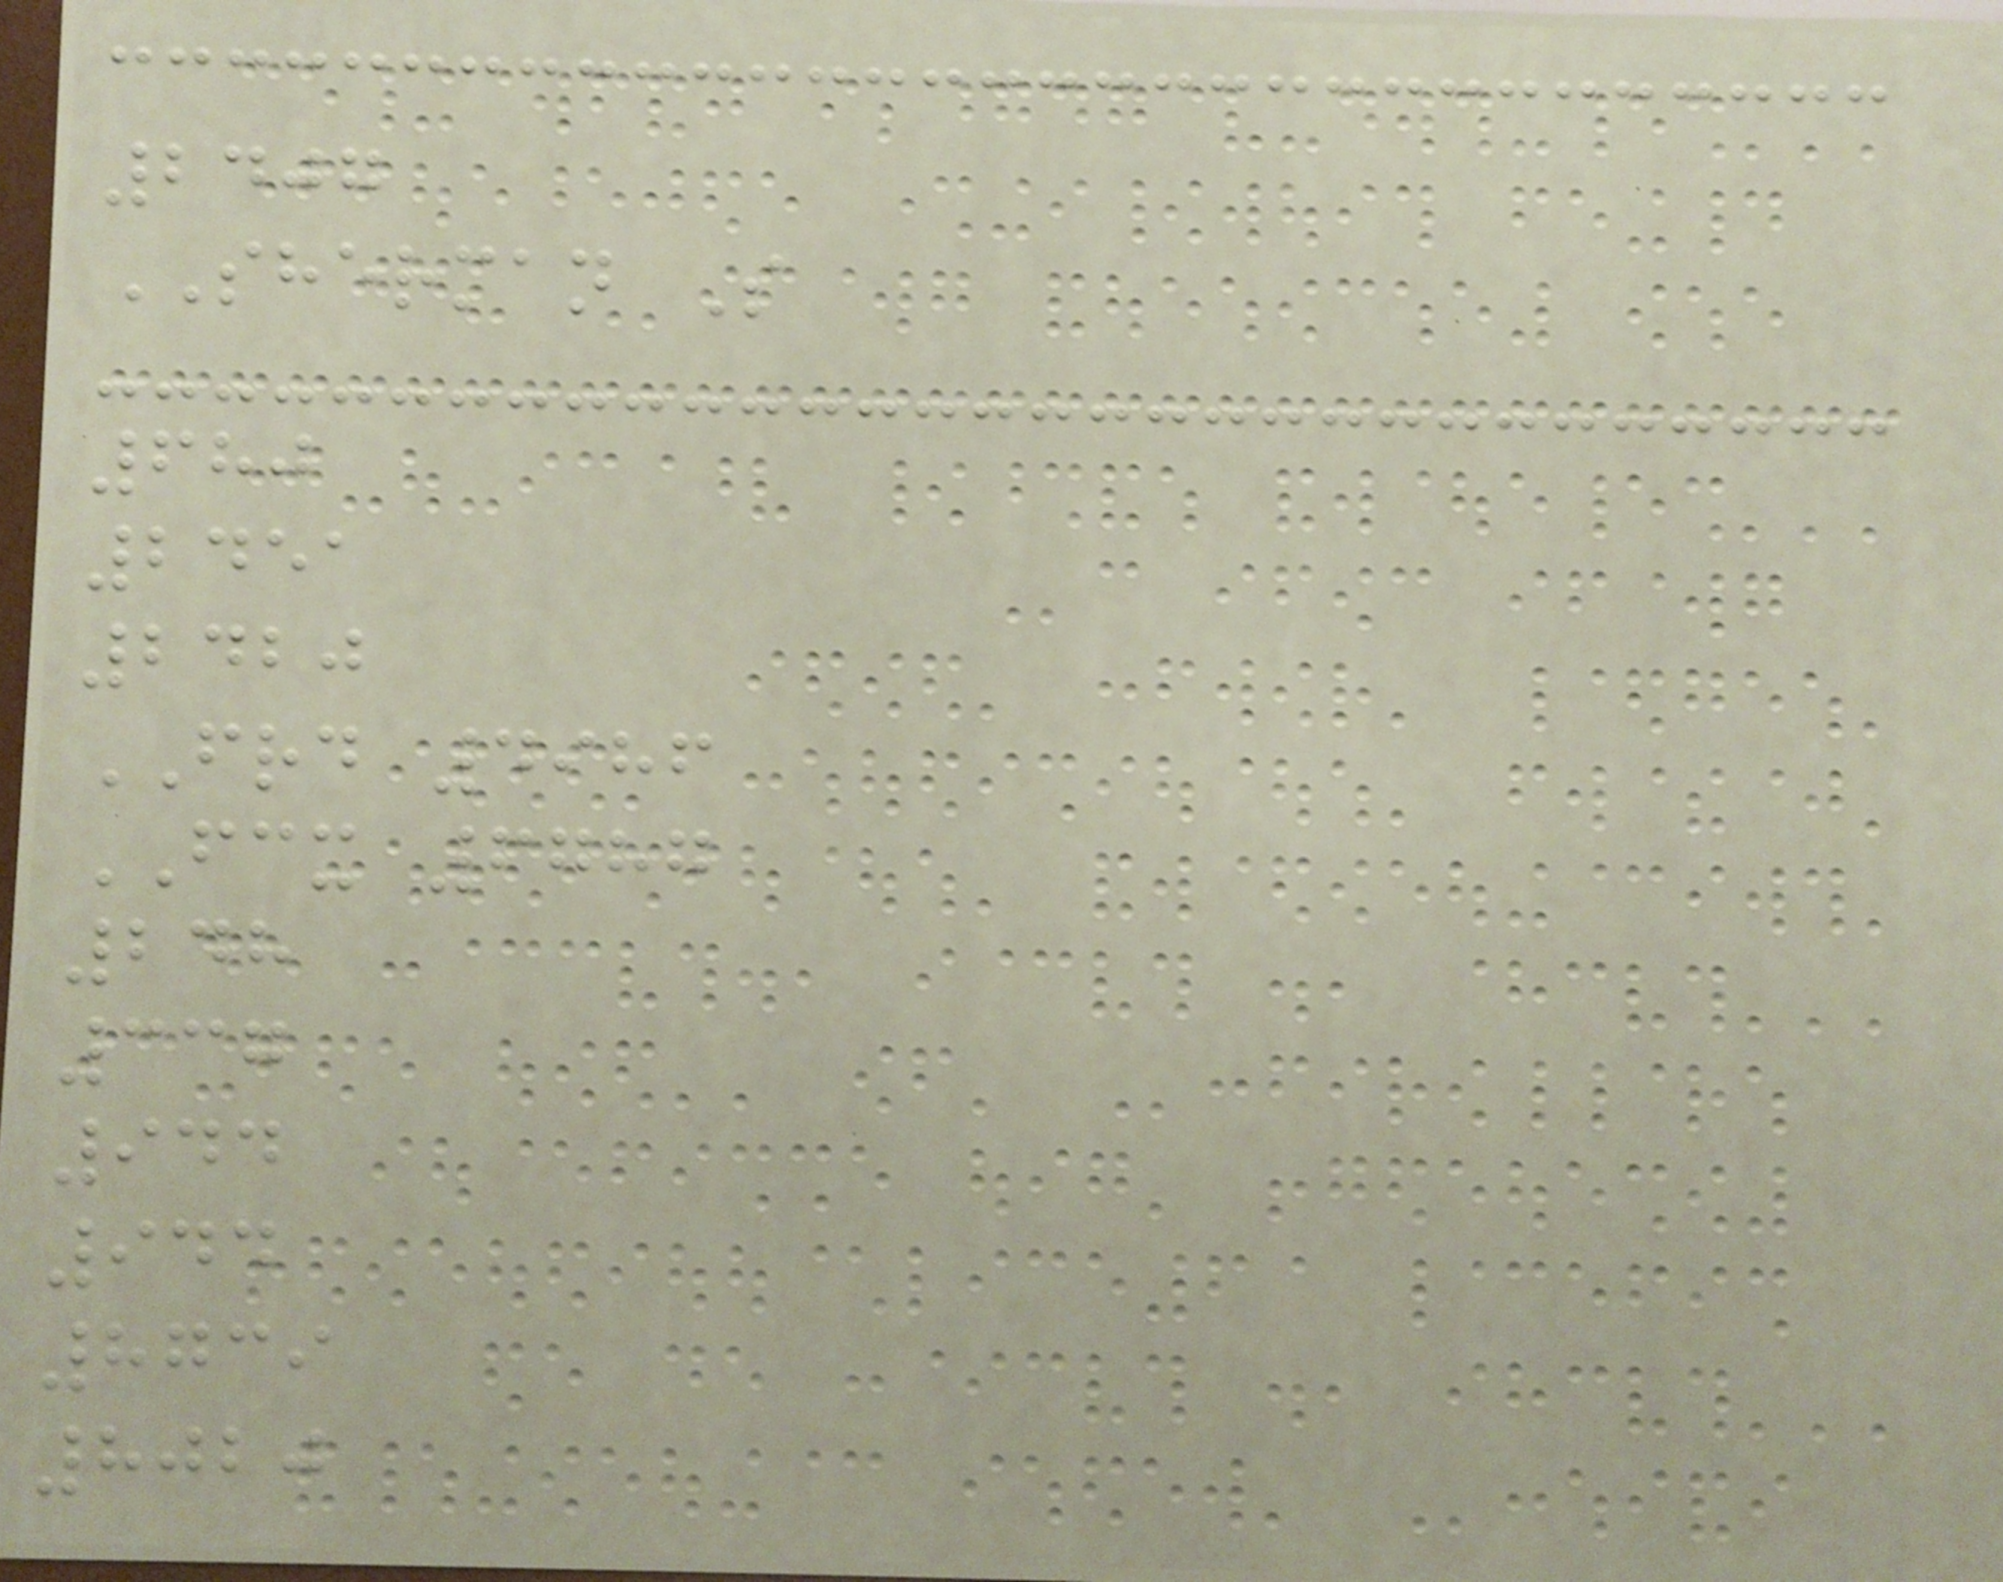2407
SHERMAN S
680
2451
2420
FRD 4986
FCX 6787
248
337
944
944
8739
8020
